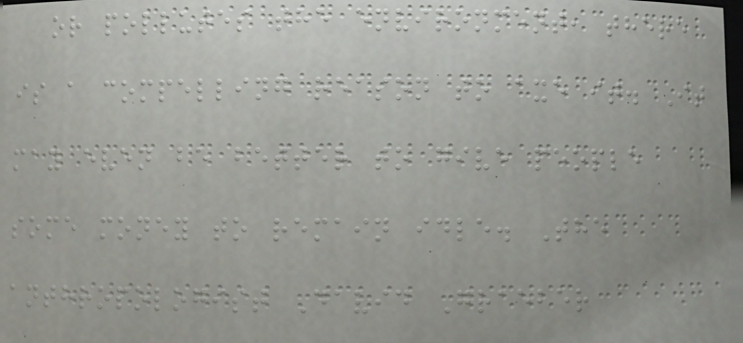or pollutes the environment, there
is a compelling reason to axe it. It
may even be better to give people
some money to remain idle. The
anthropologist David Graeber
